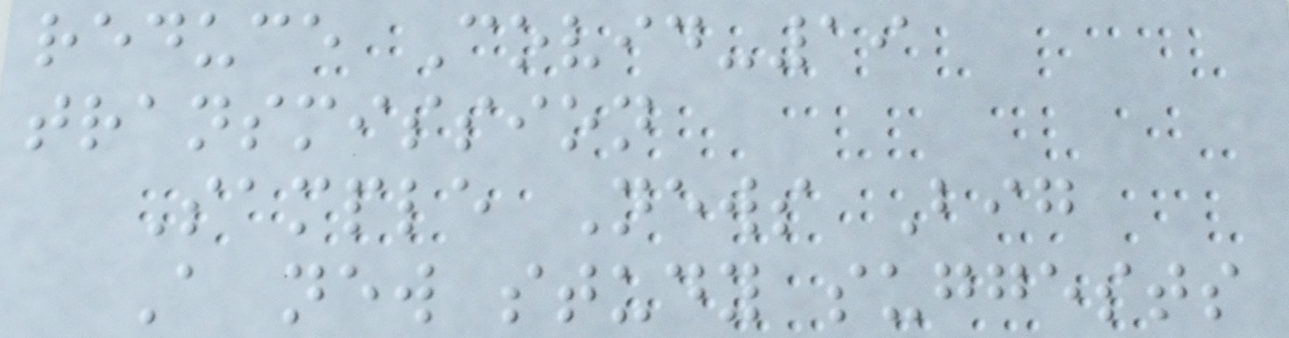reduce Covid-19
transmission
Sample News Big
A new study suggests
